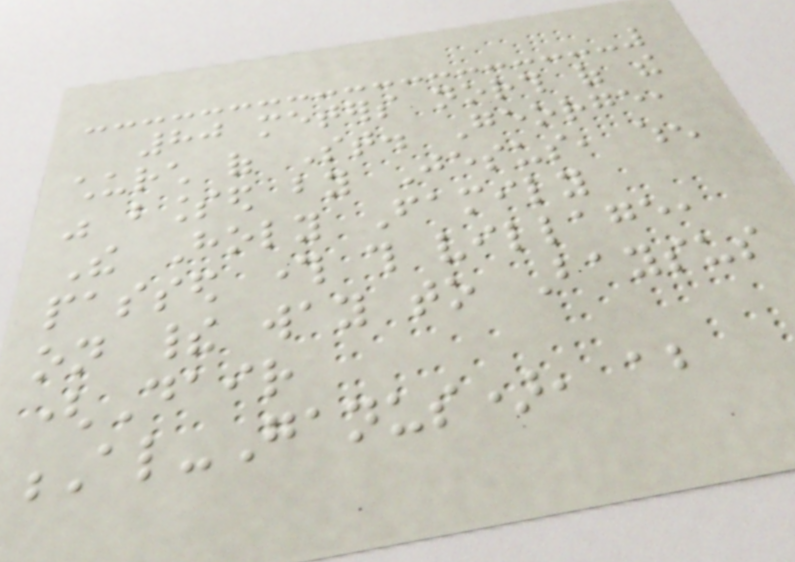80 meters north of the
church of St. George,
was blessed by Jesus, when
The Holy Family
passed through this village,
on their way to Baysus
(Dair
Al-Ganus), about
